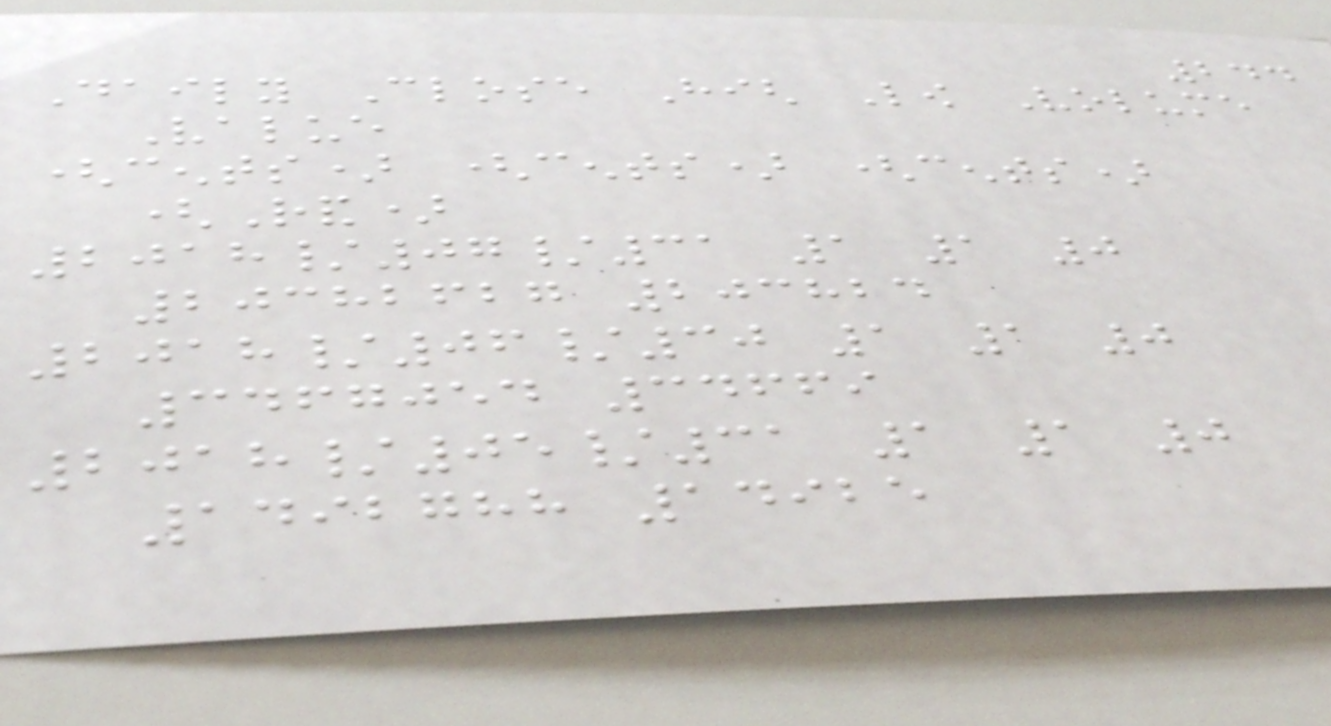244
Daily Close High Low Volume
Value
(cents) (cents) (cents)
(Rand)
2018/07/31 1 1 0
20382627 203824
2018/06/30 1 1 0
3467054 34669
2018/05/31 1 1 0
1492788 14925
